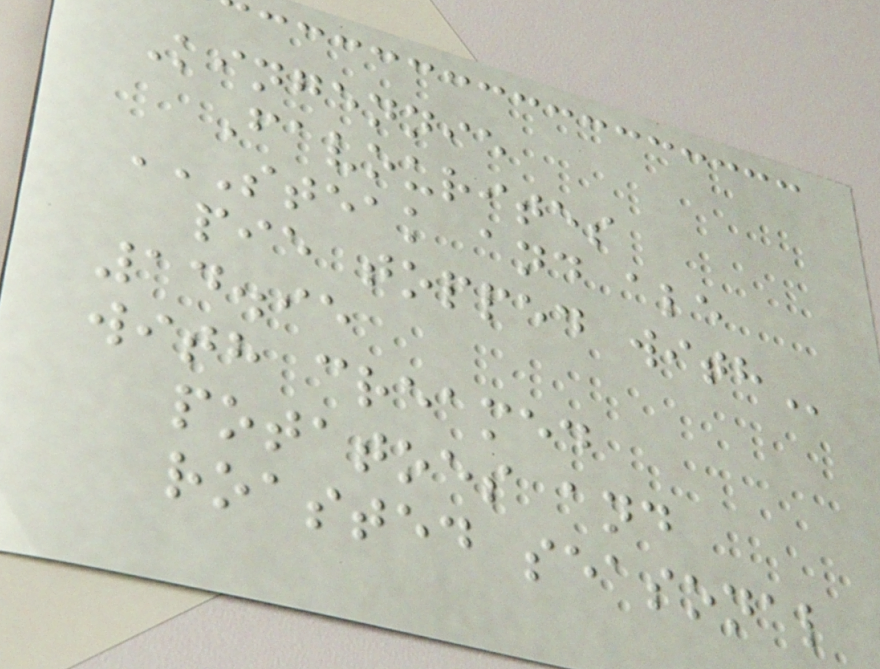Kingennie
Favourites
STEAK AND ALE
PIE TOPPED WITH
14.95
with creamed
potatoes and
roasted seasonal
